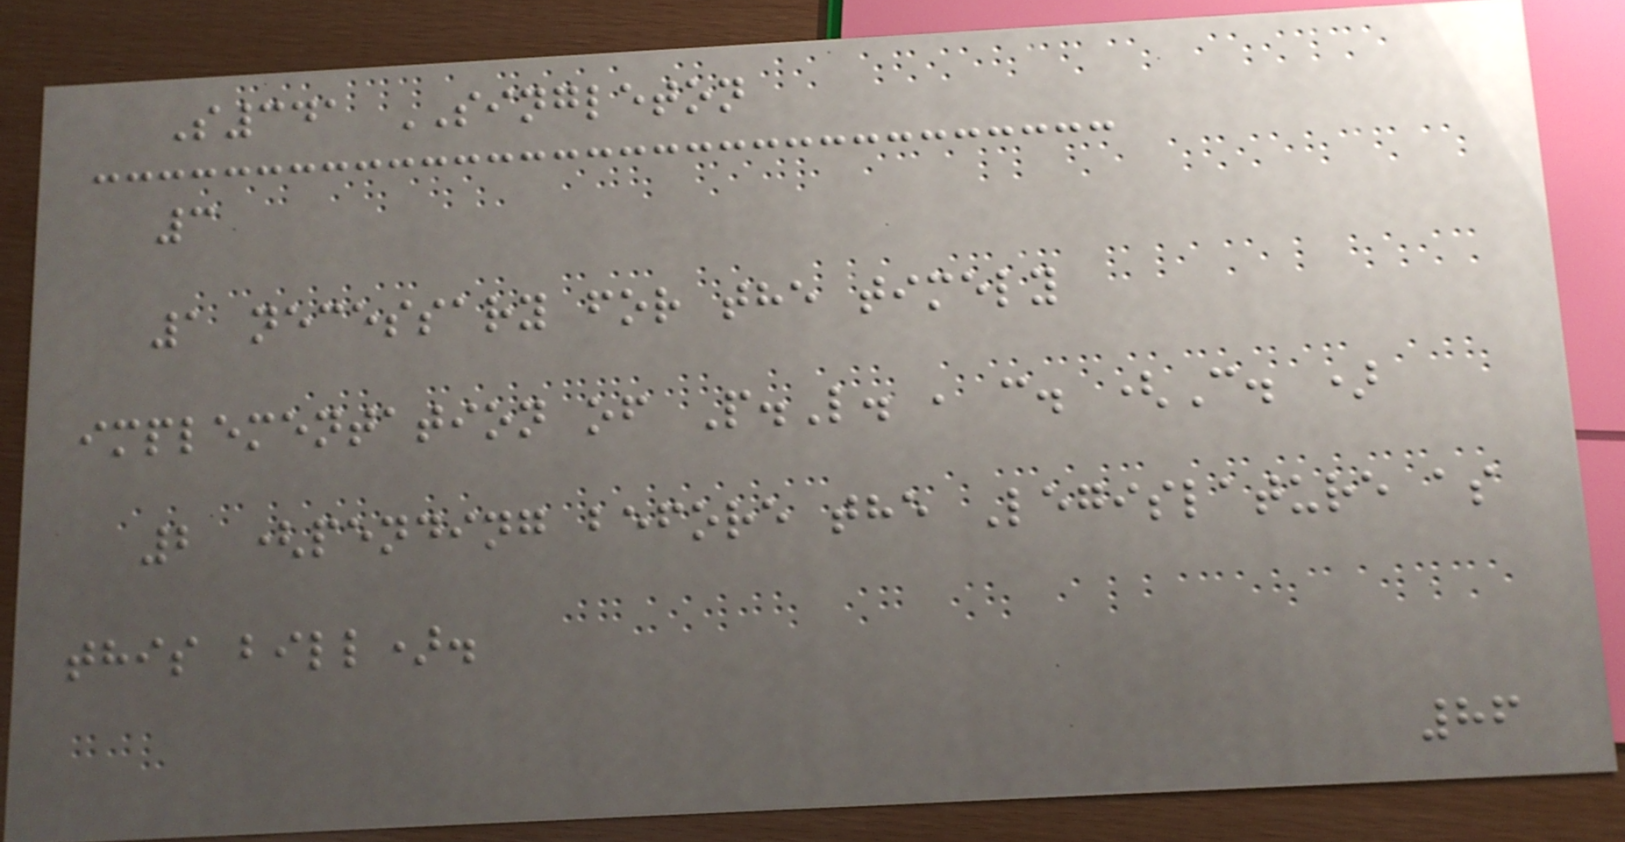S341 SINGLETON
3
1 necessary for the timely
implementation of P.L. , c. (C. )
2 (pending before the Legislature as
this bill).
86
